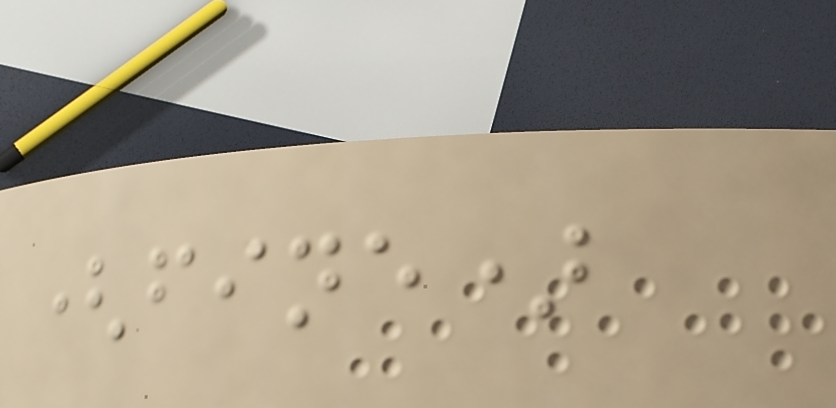(fine)
